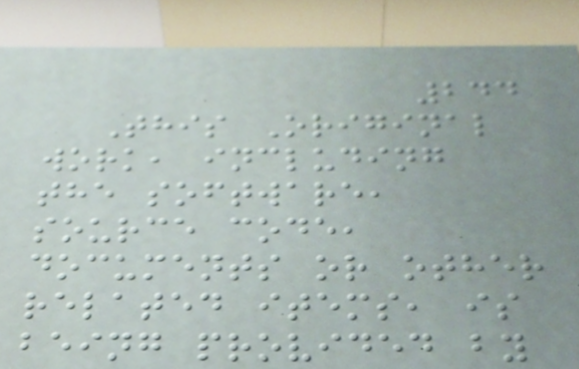244
This Original
work, including
the software,
source code,
documents or other
related items, is
being provided by
